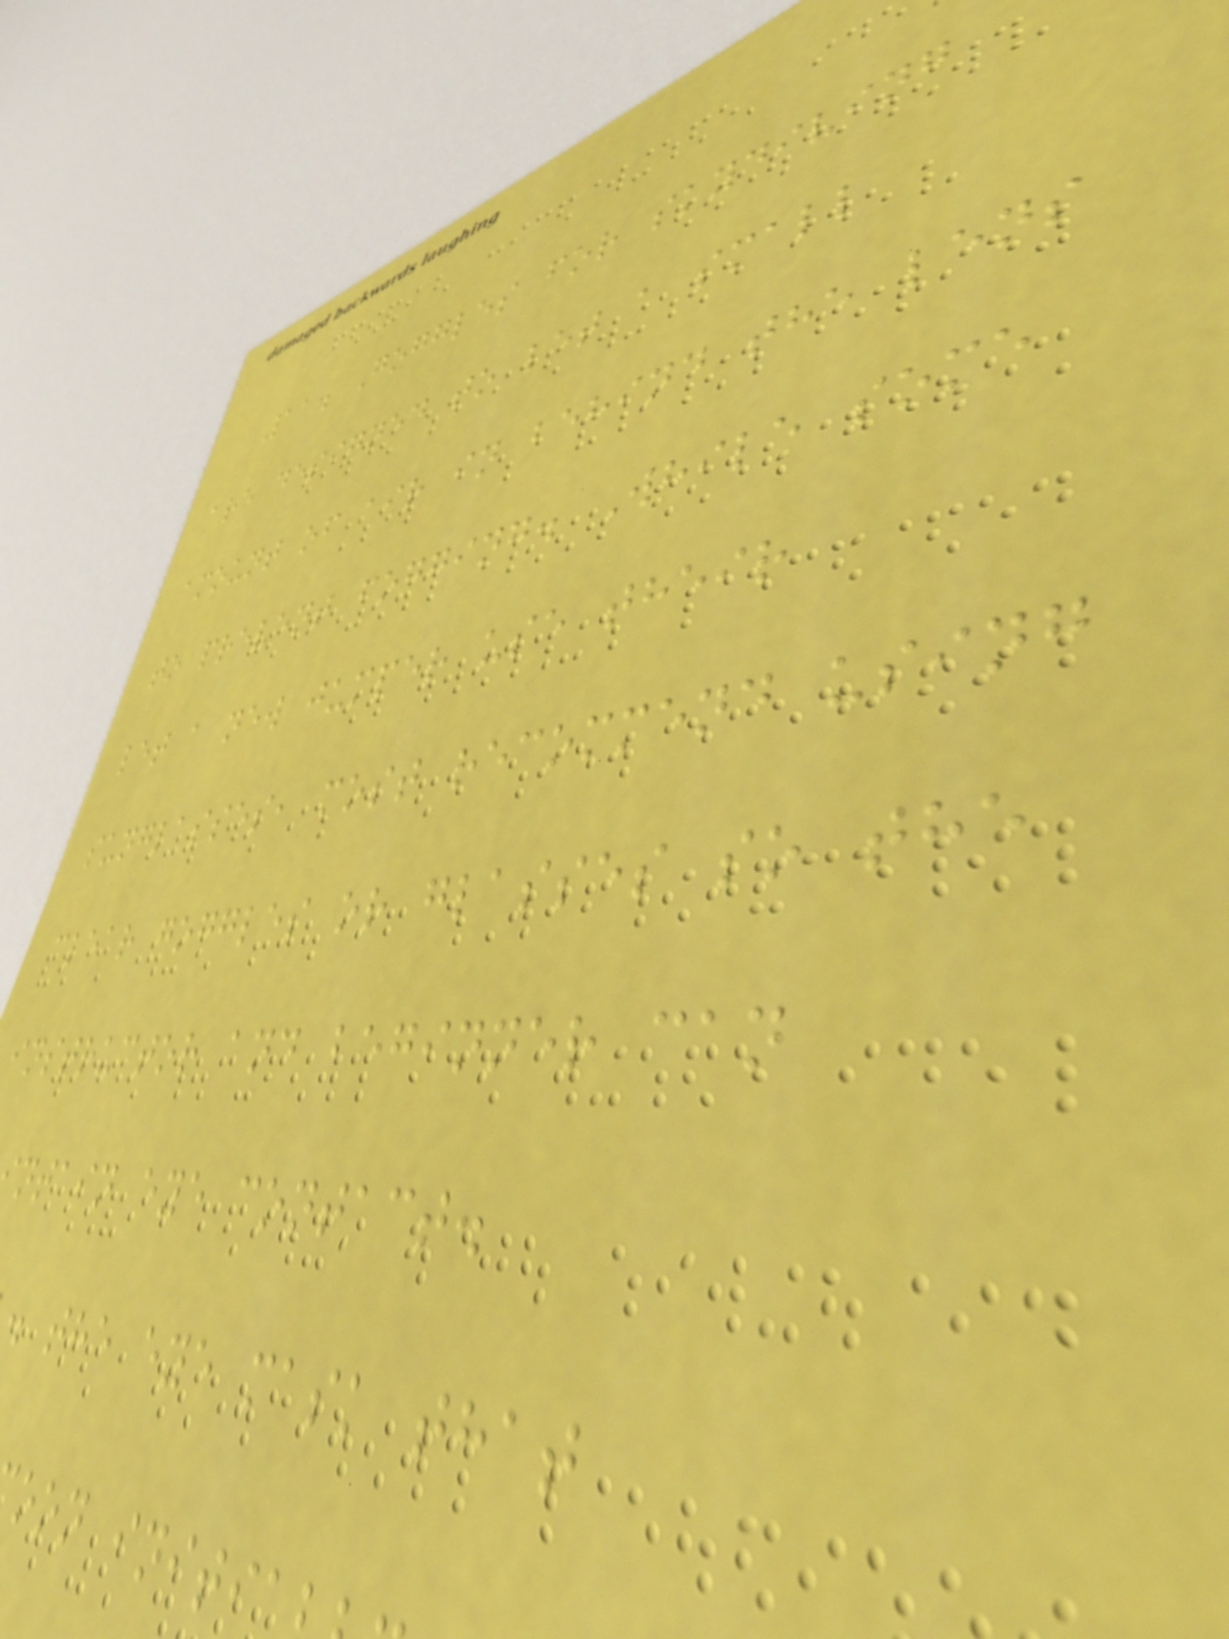11. Goggles for skydiving
are designed to let a small
amount of air in behind the lens
to prevent fogging. While some
let a new jumper use their
sunglasses, most recommend using
clear goggles or glasses so the
instructor and beginner can
ntain eye contact.
. the eye mask that
oon initi
